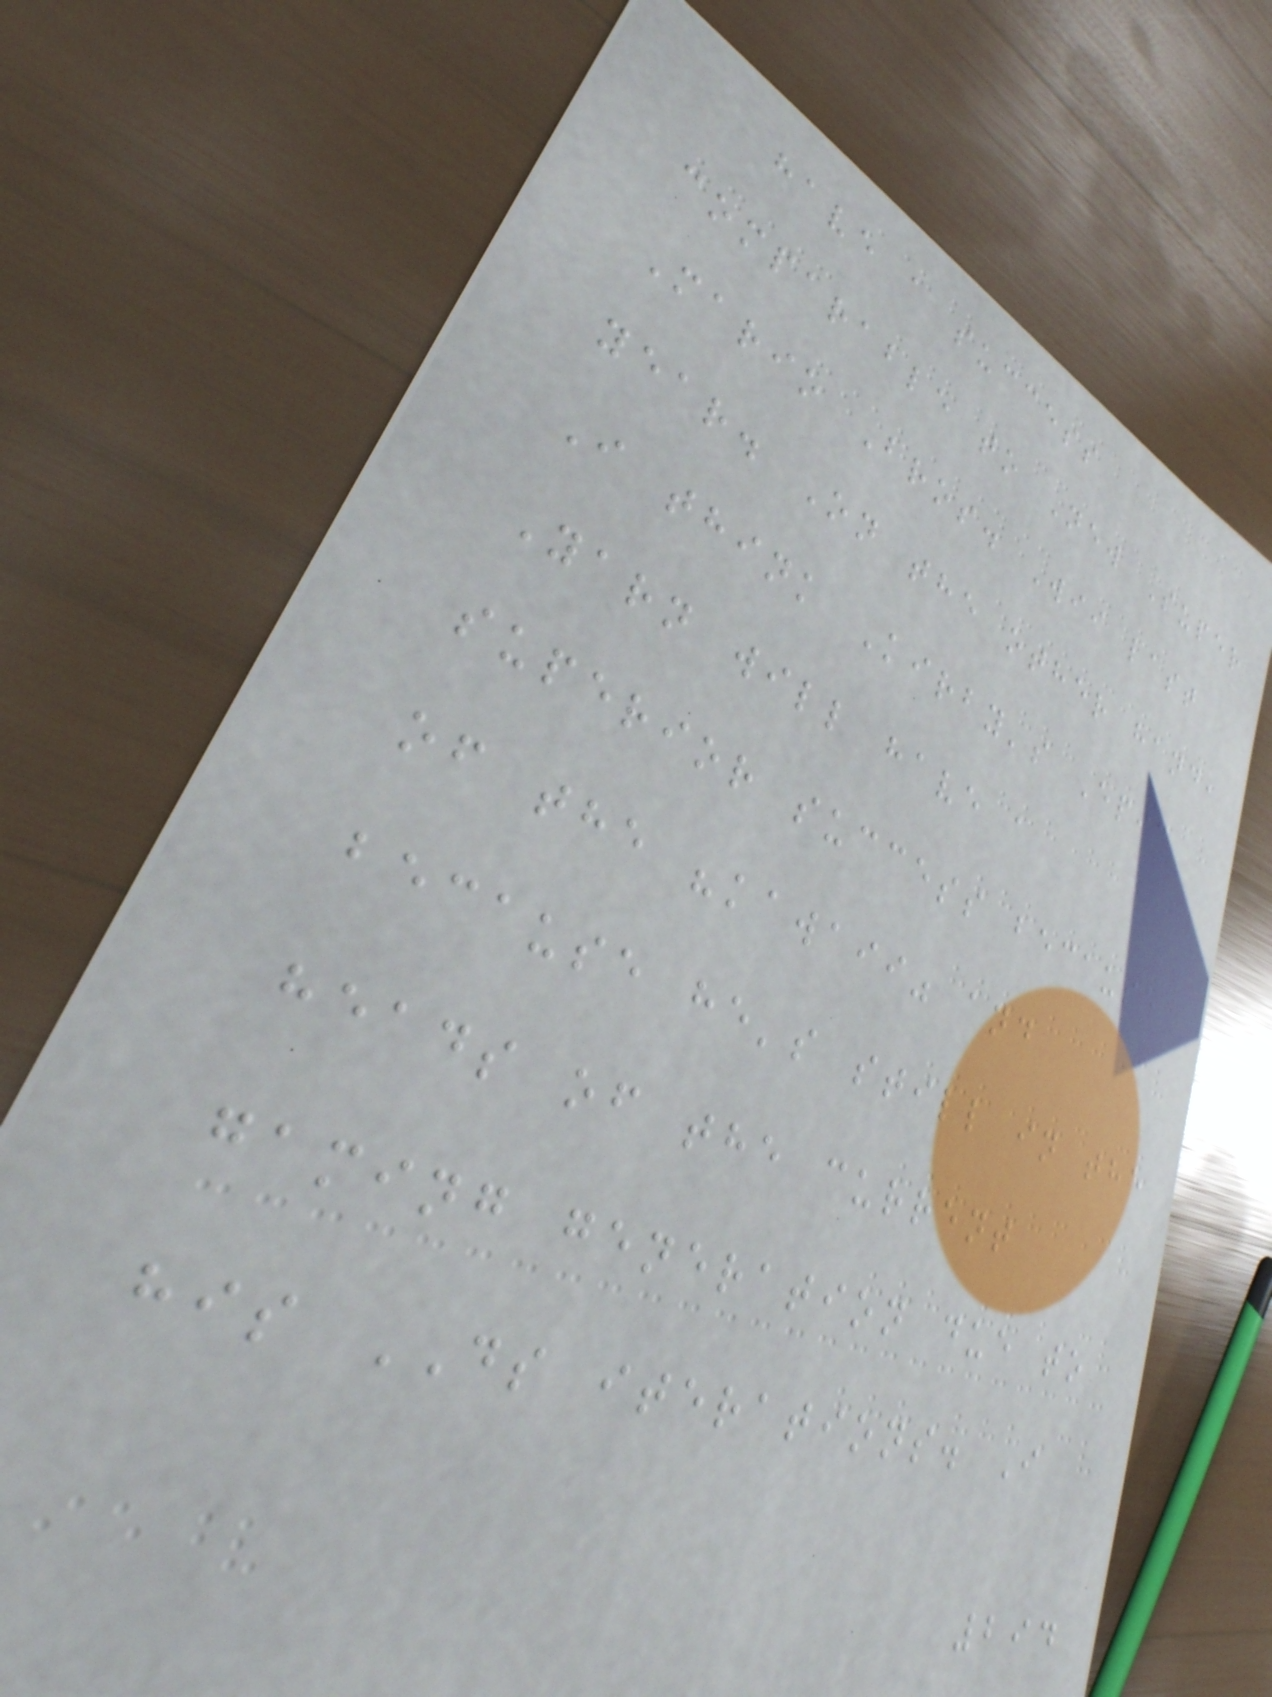have a success
comparable to New Super
Mario Bros. Wii last
year. On the other hand,
I think Kirby's Epic
Yarn will have a
superior success because
of the "kawaii" and
because he's still in the
heads of the current
gaming generation due to
his DS iterations. I
294
